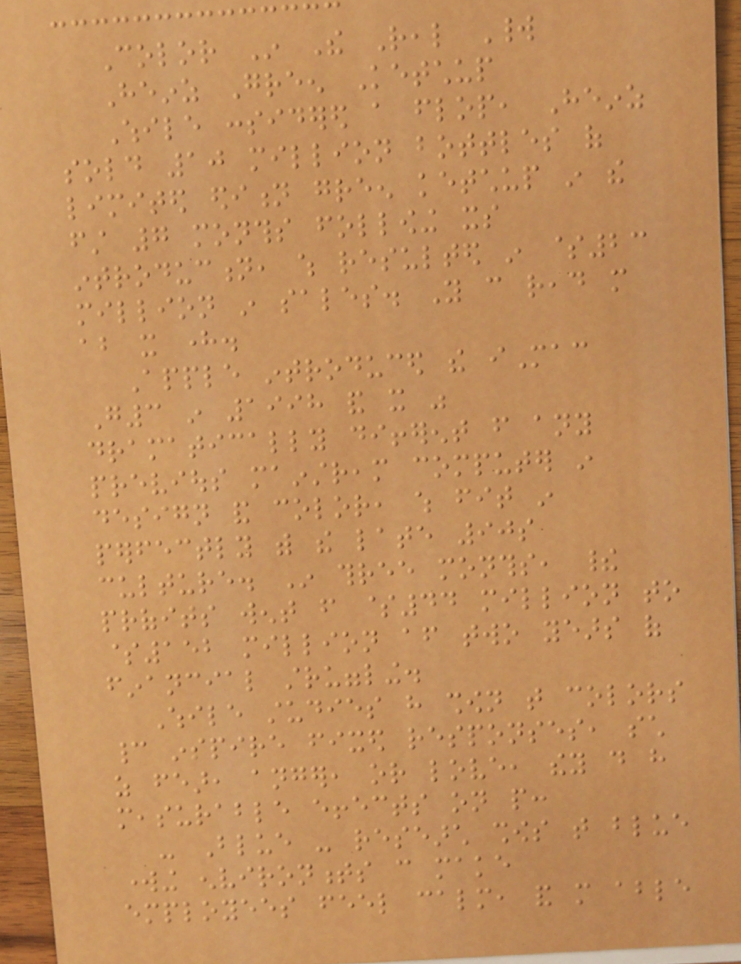Color In The Real World
Heinz Green Ketchup
While considered a flop, Heinz
sold 10 million bottles of
limited edition green ketchup in the
first 7 months following its
introduction, which resulted in $23
million in sales. You can read more
about it here.
Apple introduced the iMac
G3 in 1998 and it was
dramatically different from any
previous mainstream computer in
design and color, which fit in
perfectly with the late 90s
culture. In three months, their
profits went from $44 million to
$152 million after two years of
financial struggling.
While studies have shown that colors
cannot inspire fixed responses, such
as fear, anger, or love, they do have
measurable effects on people:
- Blue - research shows that blue
working environments can make
employees feel calm, and more able
